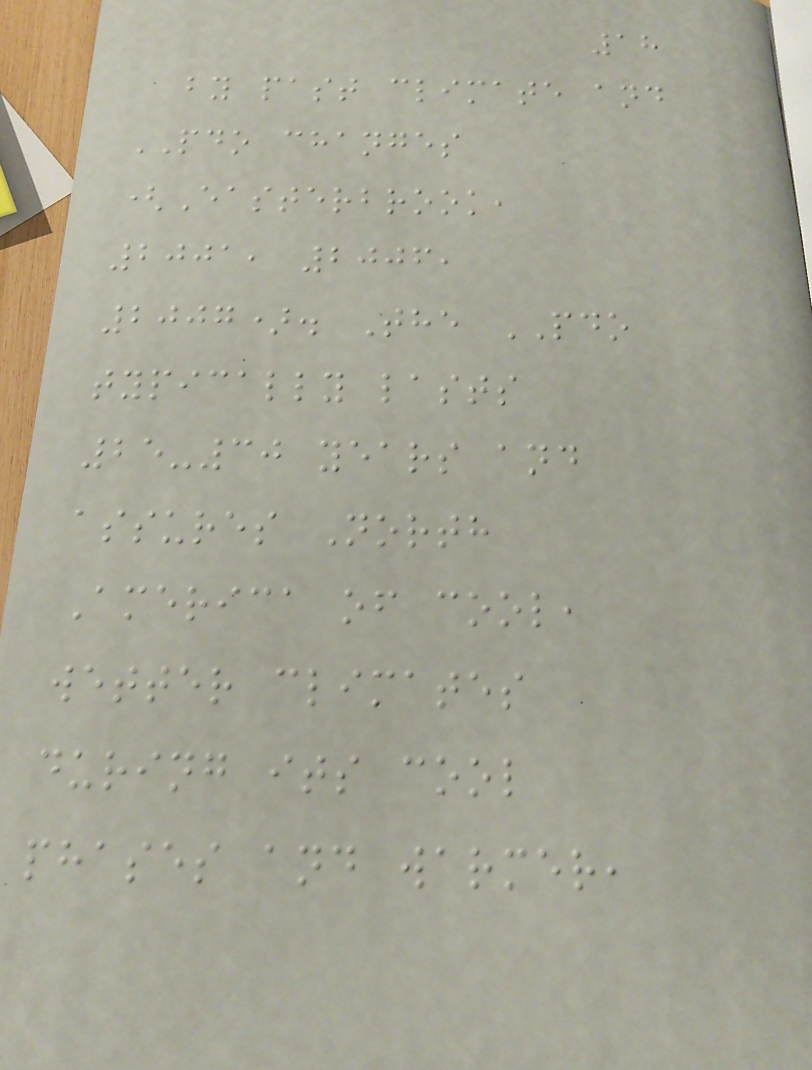18
by past climate and
PDO changes
(Easterbrook,
2001, 2006,
2007). The PDO
typically lasts
25-30 years and
assures North
America of cool,
wetter climates
during its cool
phases and warmer,
